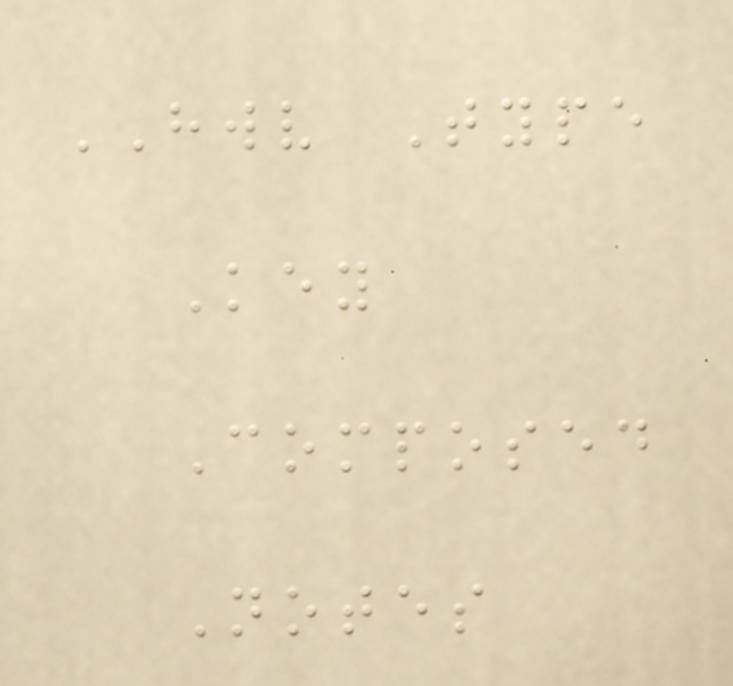HWV Type
Key
Composed
Notes
